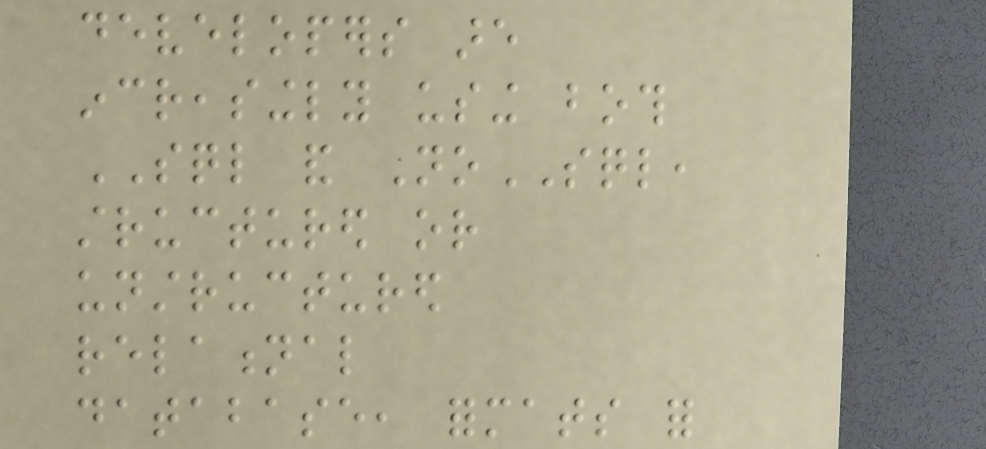developers are
increasingly using both
SQL and NoSQL,
structured or
unstructured
relational
database, formats for
